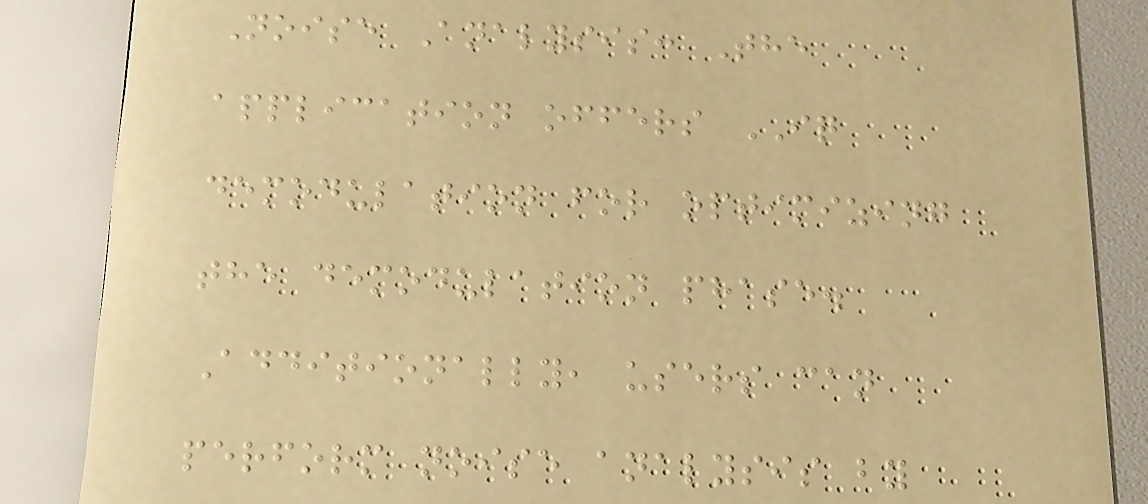Noise Analysis: The
application offers IQ
demodulation for optimizing
the demodulation phase.
Additionally, users can
perform noise analysis by
